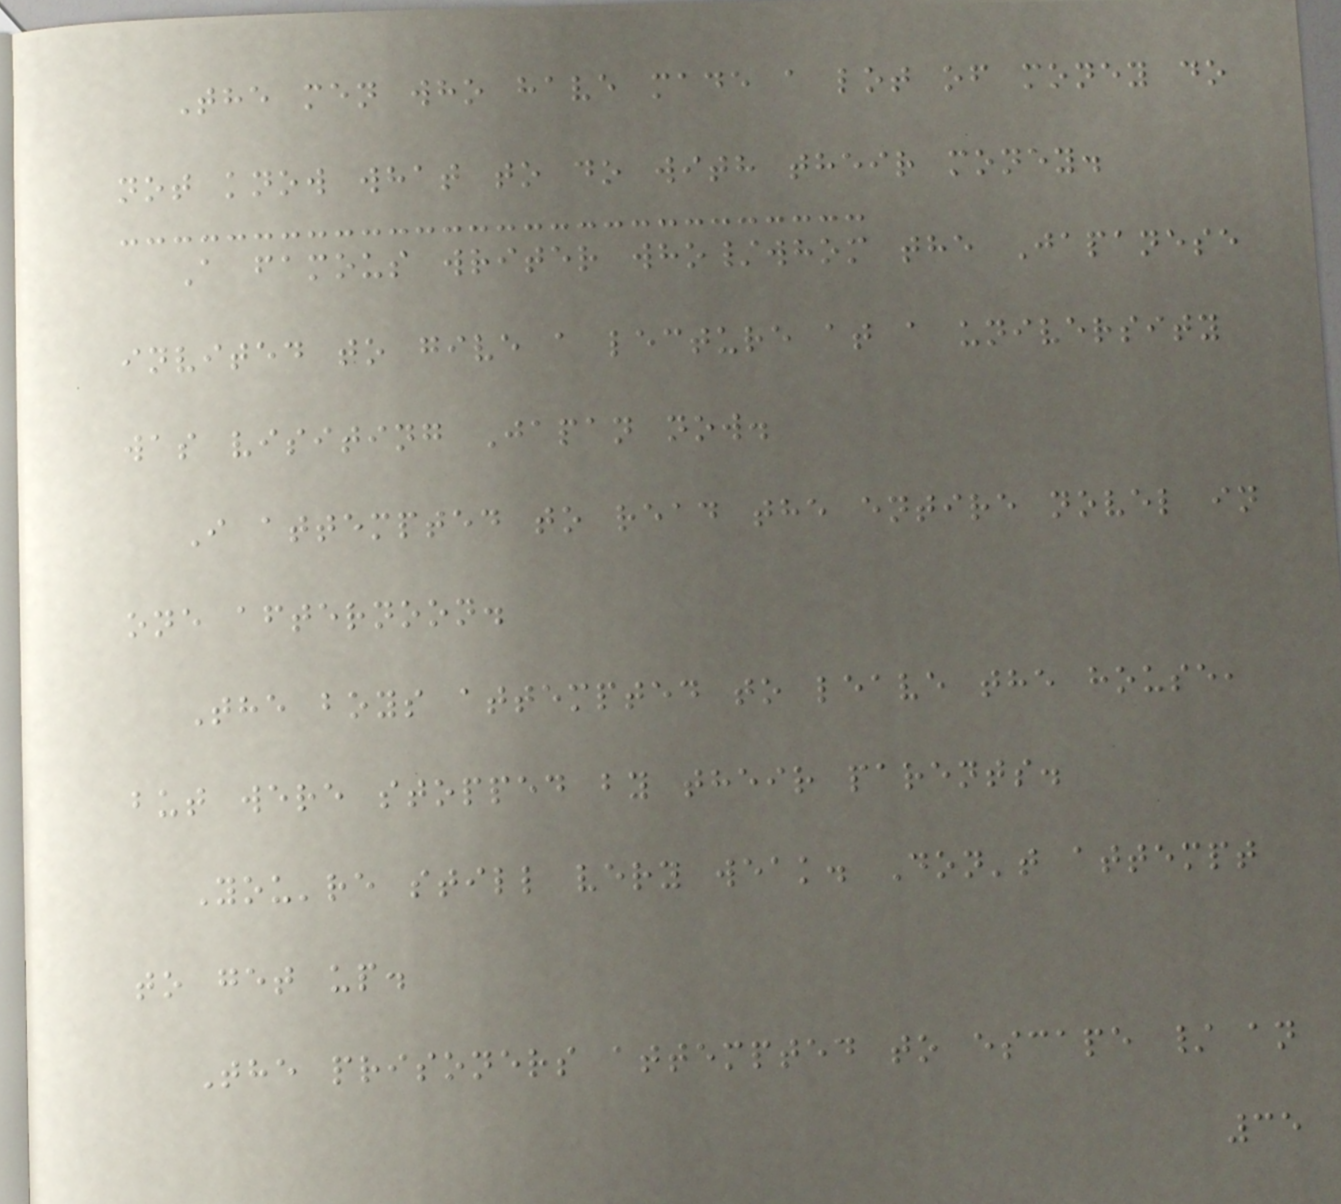The men who have made a lot of money do
not know what to do with their money.
A famous writer who/whom the Japanese
invited to give a lecture at a university
was visiting Japan now.
I attempted to read the entire novel in
one afternoon.
The boys attempted to leave the house,
but were stopped by their parents.
You're still very weak. Don't attempt
to get up.
The prisoners attempted to escape / an
35
